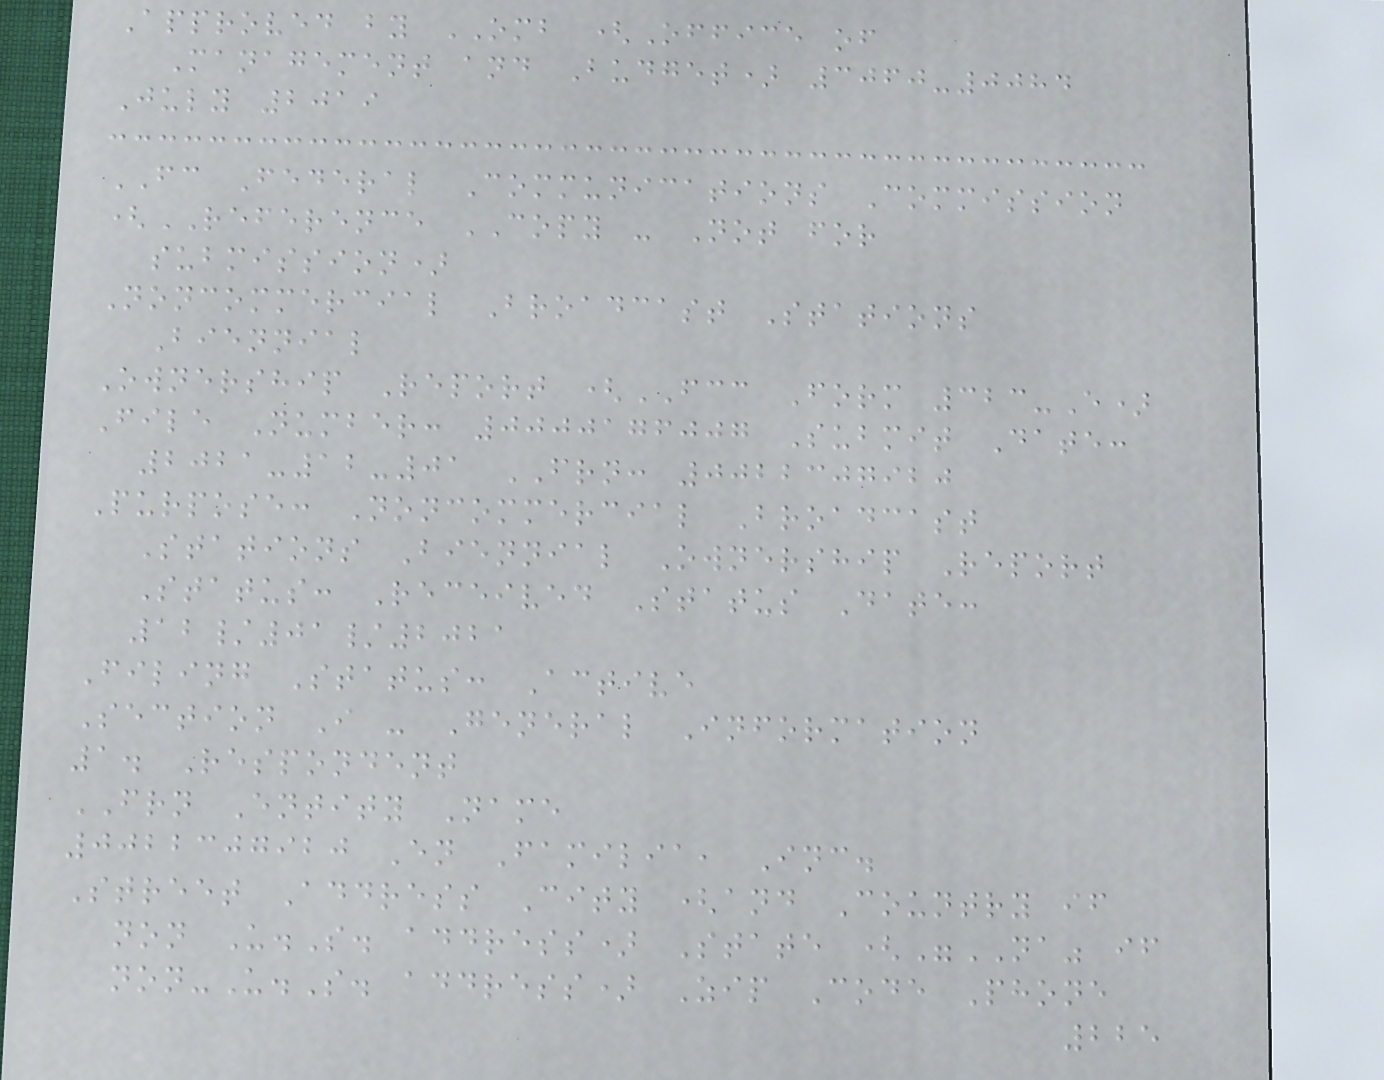Approved by OMB (Office of
Management and Budget) 3060-0084
July 2019
FC Federal Communications Commission
(REFERENCE COPY - Not for
submission)
Noncommercial Broadcast Stations
Biennial
Ownership Report (FCC Form 323-E)
File Number: 0000176007 Submit Date:
2021-12-01 FRN: 0022307920
Purpose: Noncommercial Broadcast
Stations Biennial Ownership Report
Status: Received Status Date:
12/01/2021
Filing Status: Active
Section I - General Information
1. Respondent
FRN Entity Name
0022307920 En Familia, Inc.
Street Address City (and Country if
non U.S. address) State ("NA" if
non-U.S. address) Zip Code Phone
225
